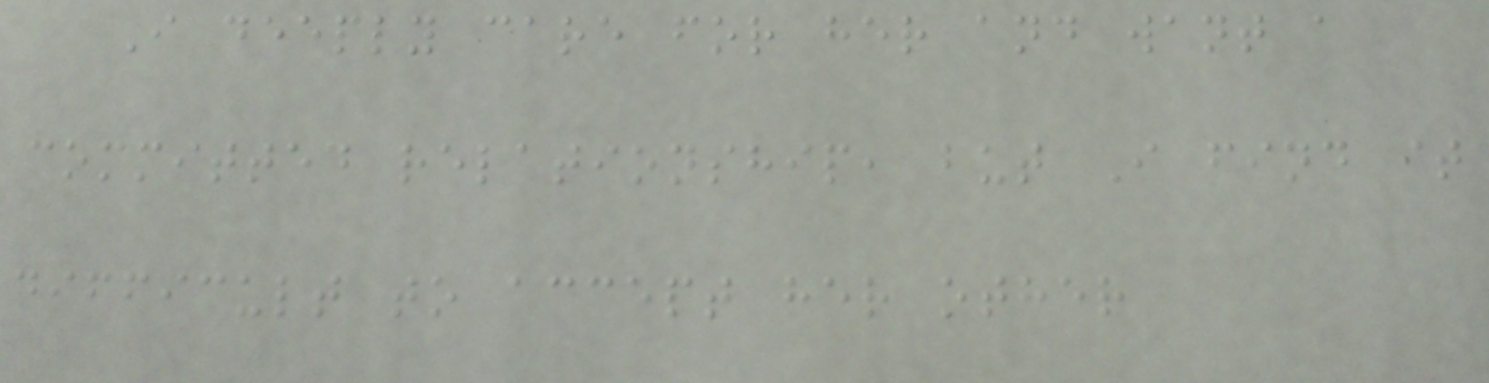I deeply care for her and want a
committed relationship, but I find it
difficult to accept her other
